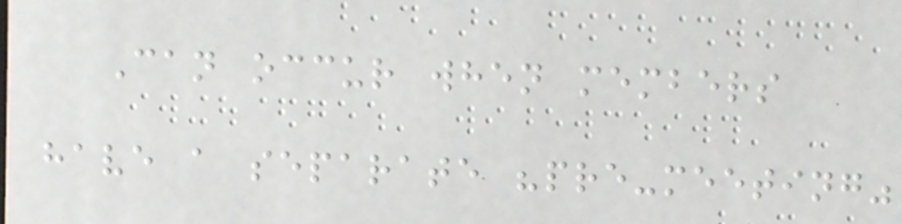Can occur when members
have a separate "pre-meeting"
